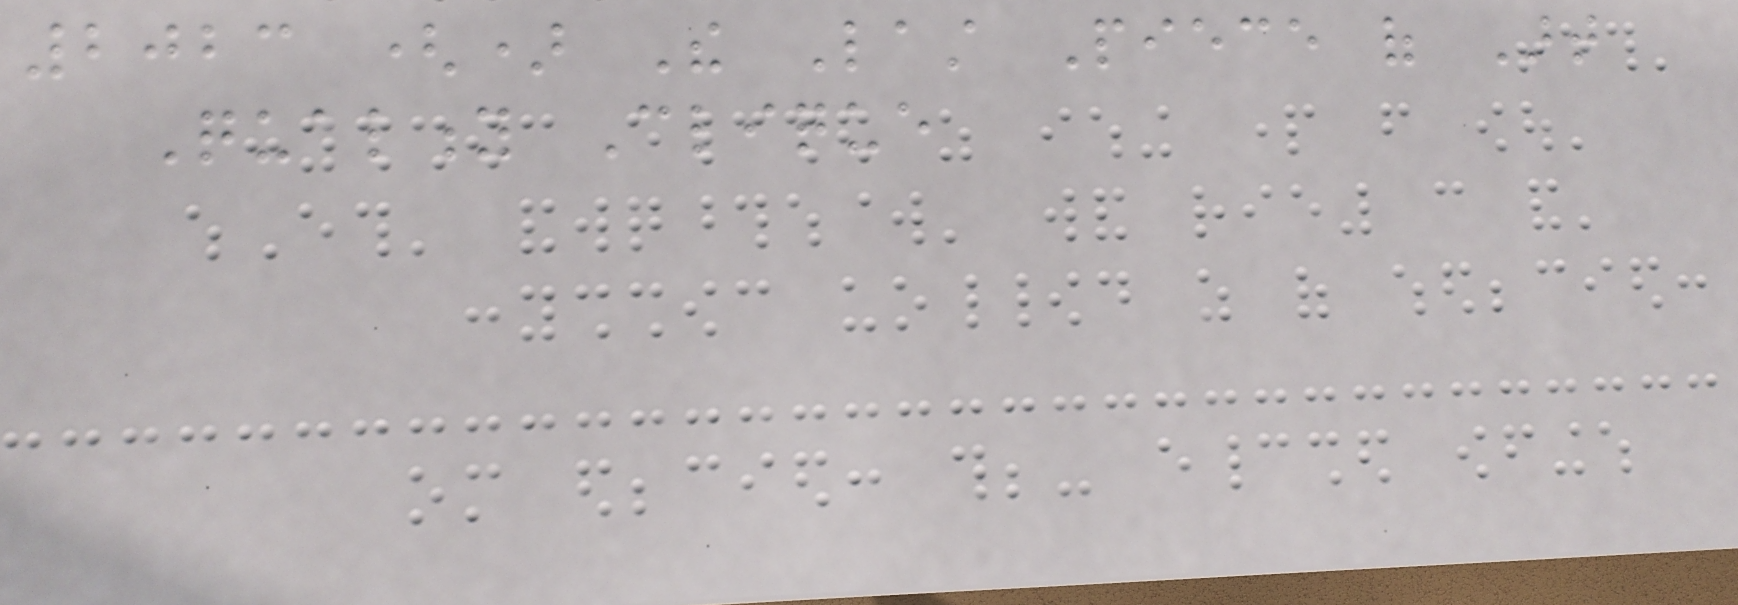2023 () The Last Piece of Art
Quality Clique
